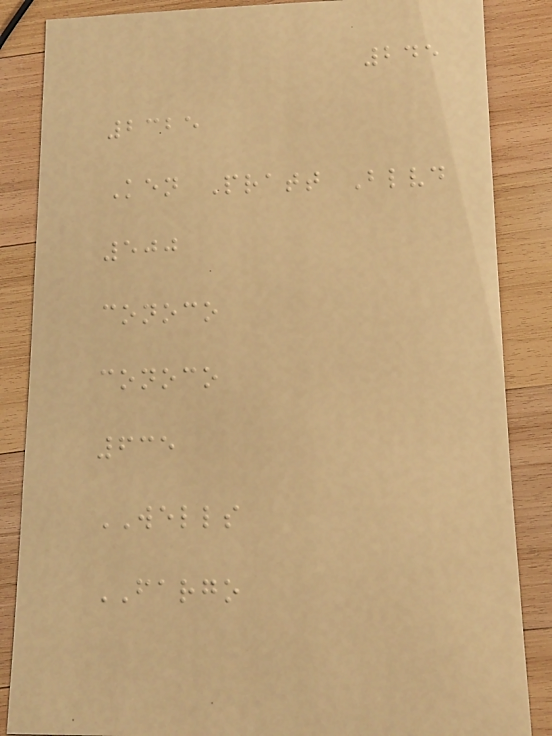245
2325
Ken Pratt Blvd
500
conoco
conoco
635
WELLS
FARGO
